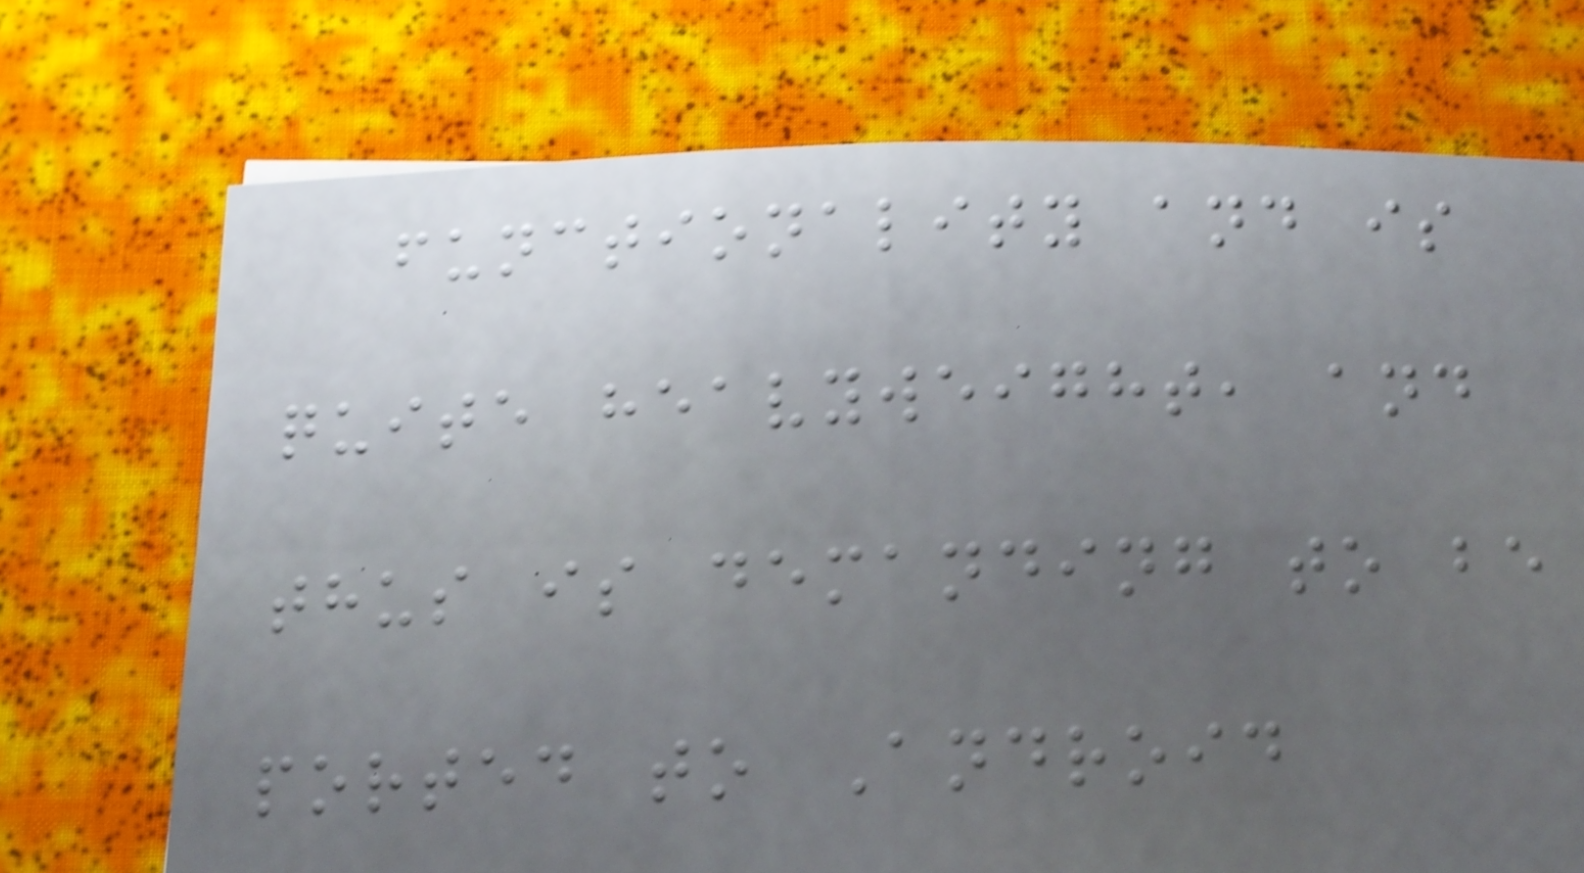functionality and is
quite heavyweight, and
thus is demanding to be
ported to Android
